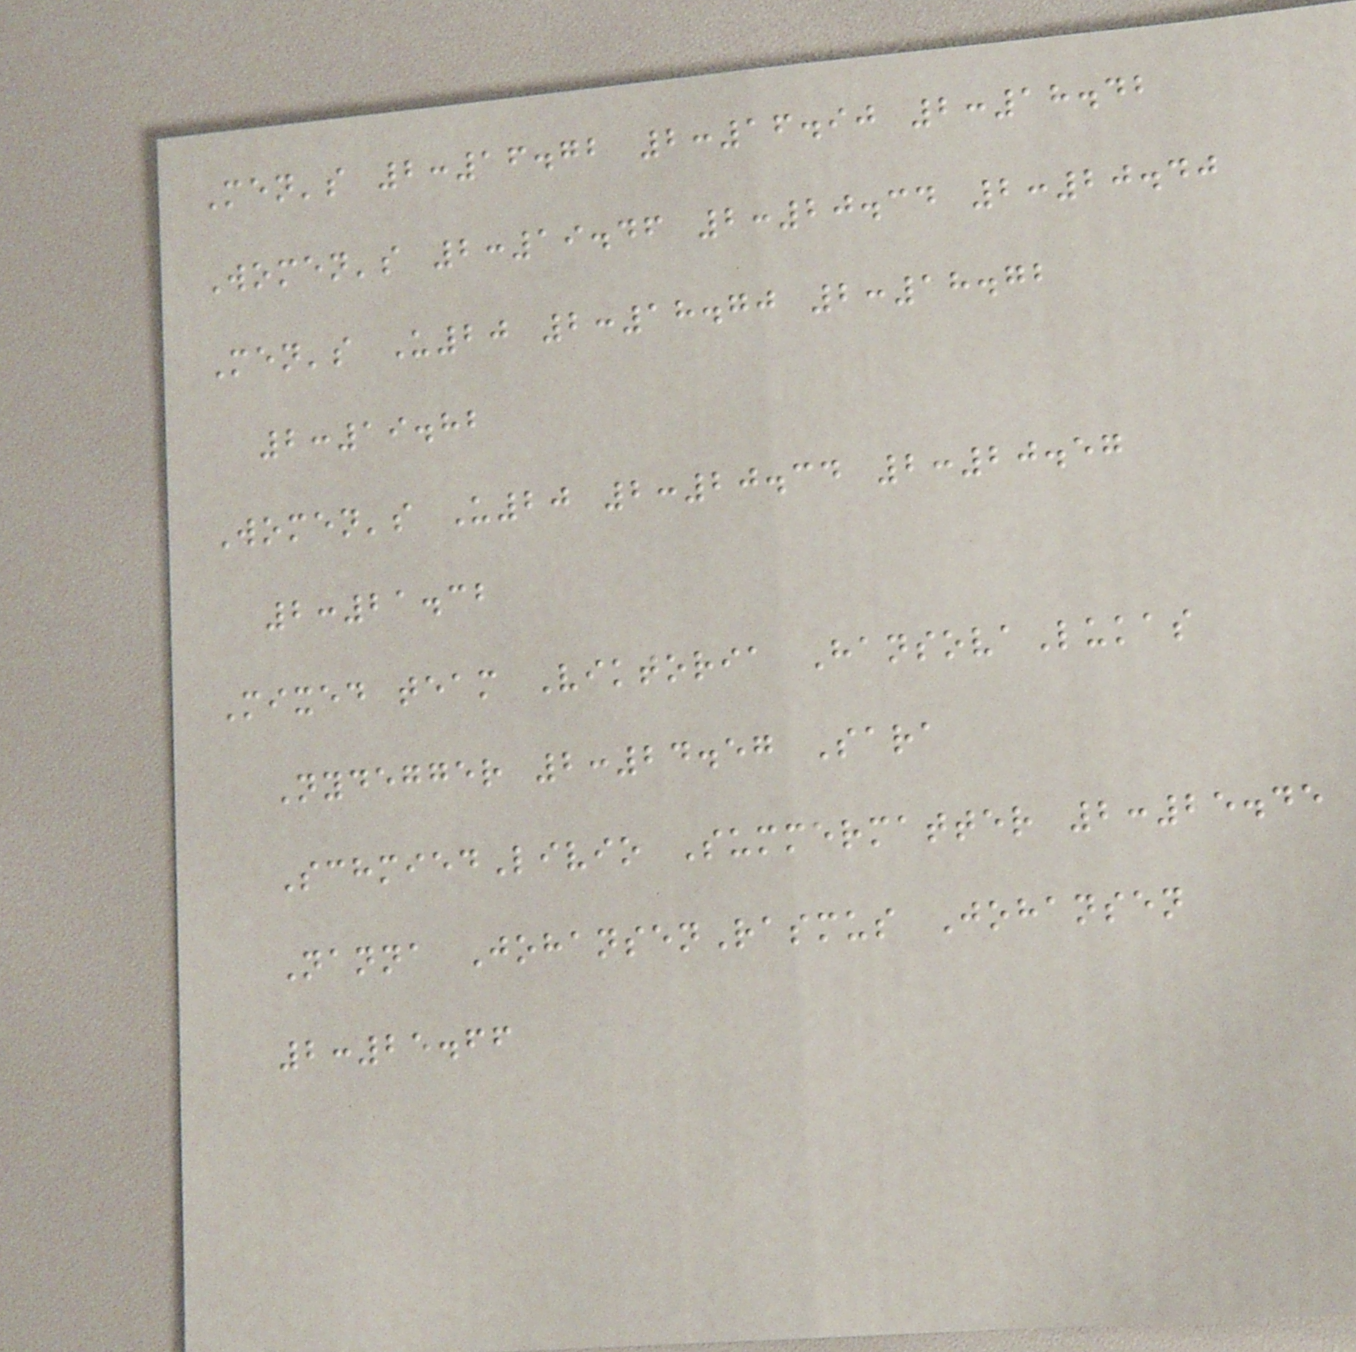Men's 2:16.72 2:16.90 2:18.42
Women's 2:19.46 2:20.34 2:20.40
Men's U20 2:18.70 2:18.72
2:19.82
Women's U20 2:20.34 2:20.57
2:21.32
Mixed team Viktoria HansovaLukas
Nydegger 2:24.57 Sara
SchmiedLivio Summermatter 2:25.45
Nanna JohansenRasmus Johansen
2:25.66
